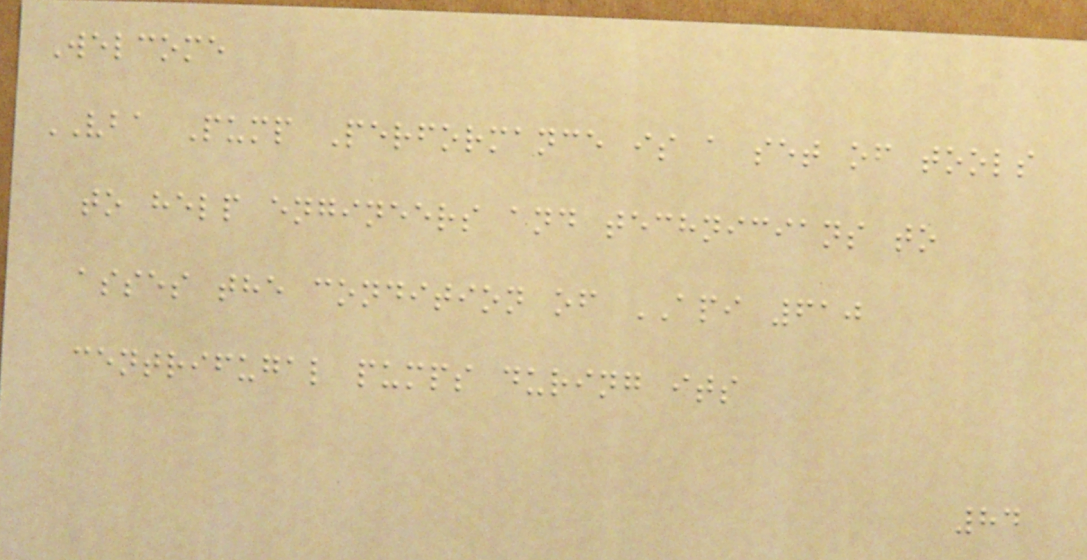Welcome
VBA Pump Performance is a set of tools
to help engineers and technicians to
asses the condition of API 610
centrifugal pumps during its
84
